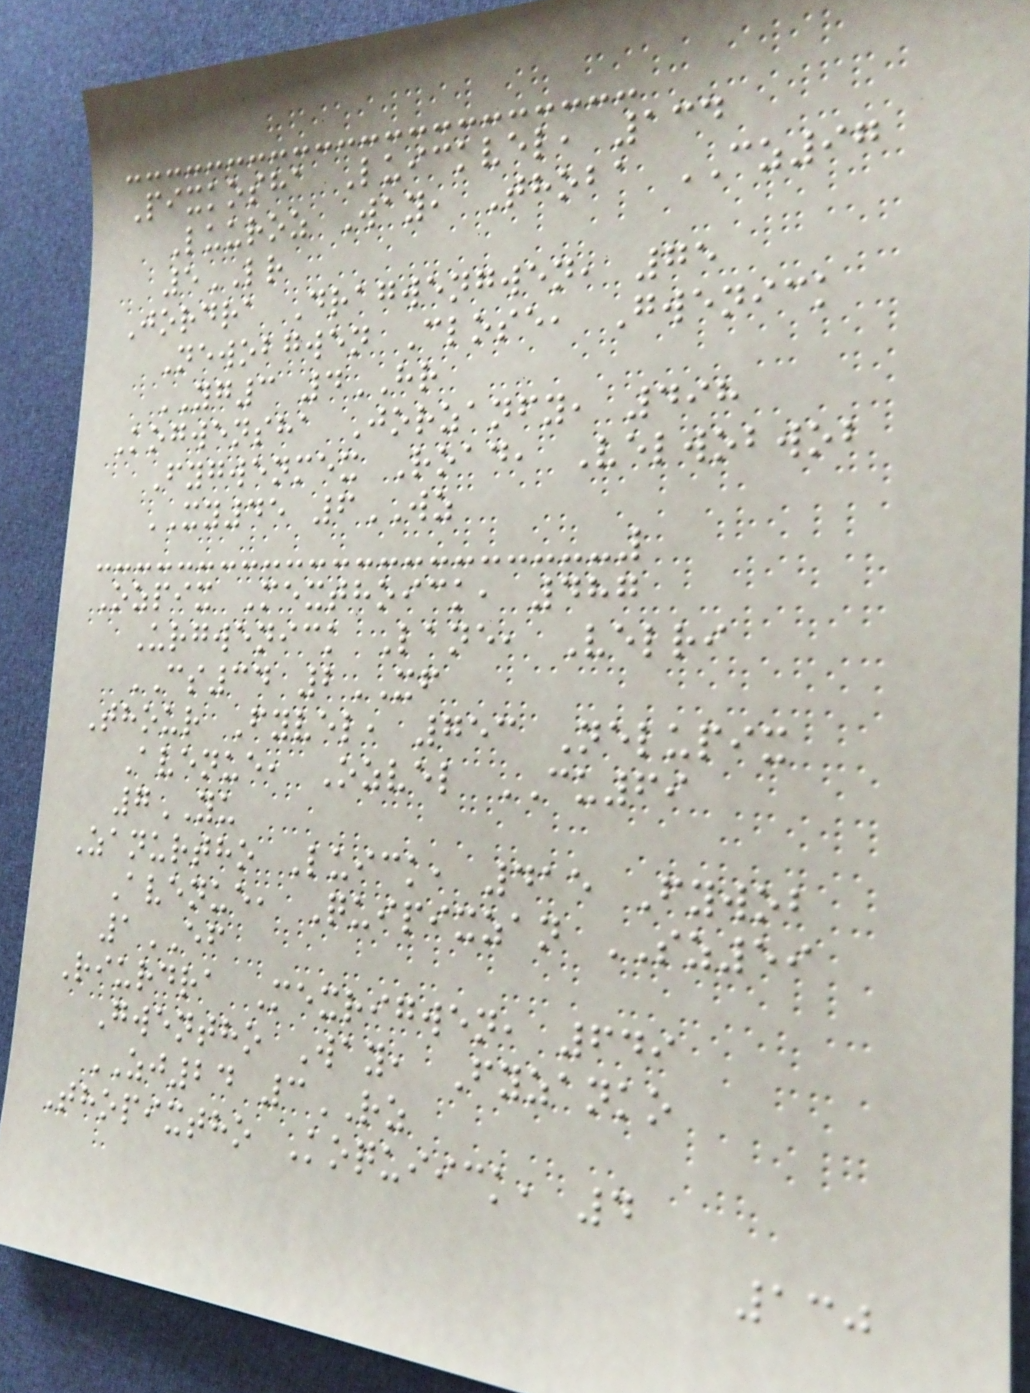Pixkosha Luickvel, 134
Luuroz Way, Thoba CZ97
5LR
Jordra Dragwengwen, 75
Newobgwen Close, Gwenick
YG3 4HR
Kogwensha Jorzanfy, 498
Fygwenmex Road, Velwobwob
XY45 6WZ
Ozpix Mexthoick, 487
Urgwenick Lane, Velri
CS34 2XF
Thour Fyvel, 753 Nelupix
Avenue, Ozvel CU69
7YU
Zanurtho Luick, 415 Fywob
Avenue, Quipixzan SZ59
1EF
Riurdra Mexrigwen, 649
Gwentho Way, Fyzanko
ZJ24 3RZ
Thopixtho Koquiick, 4
130
